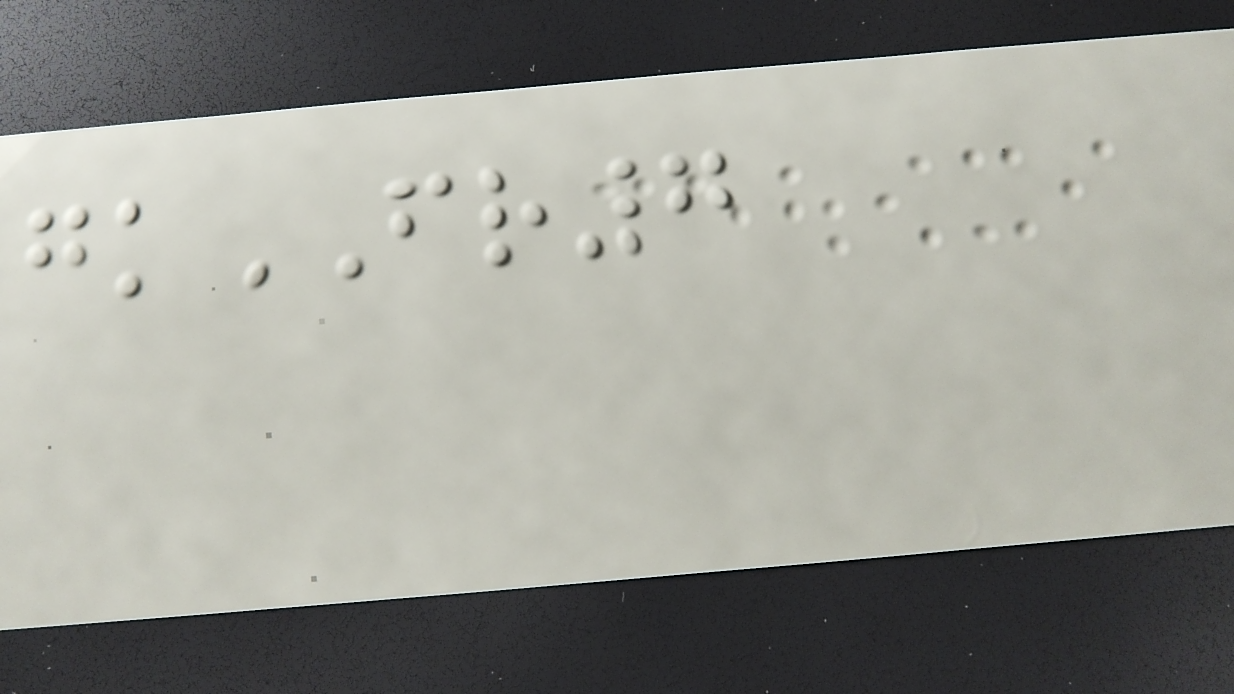gkFR7
